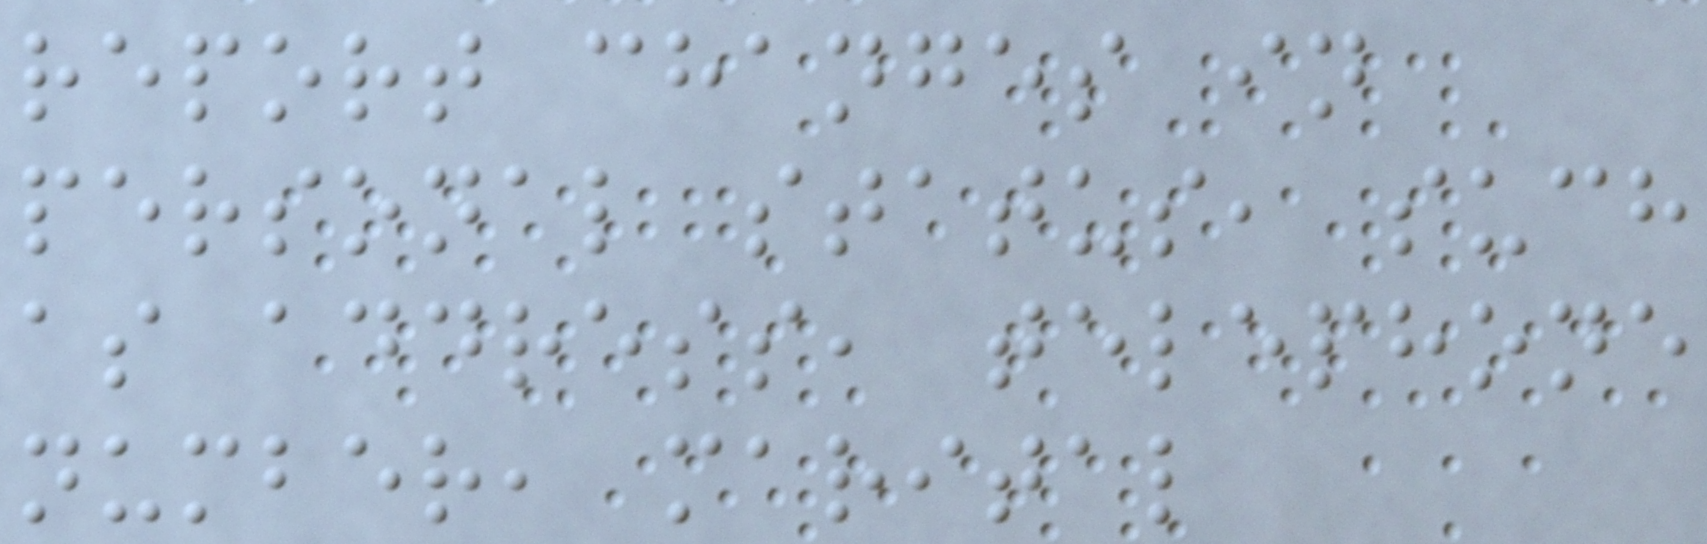report changes in
personal status, such
as address, telephone
number, marital
